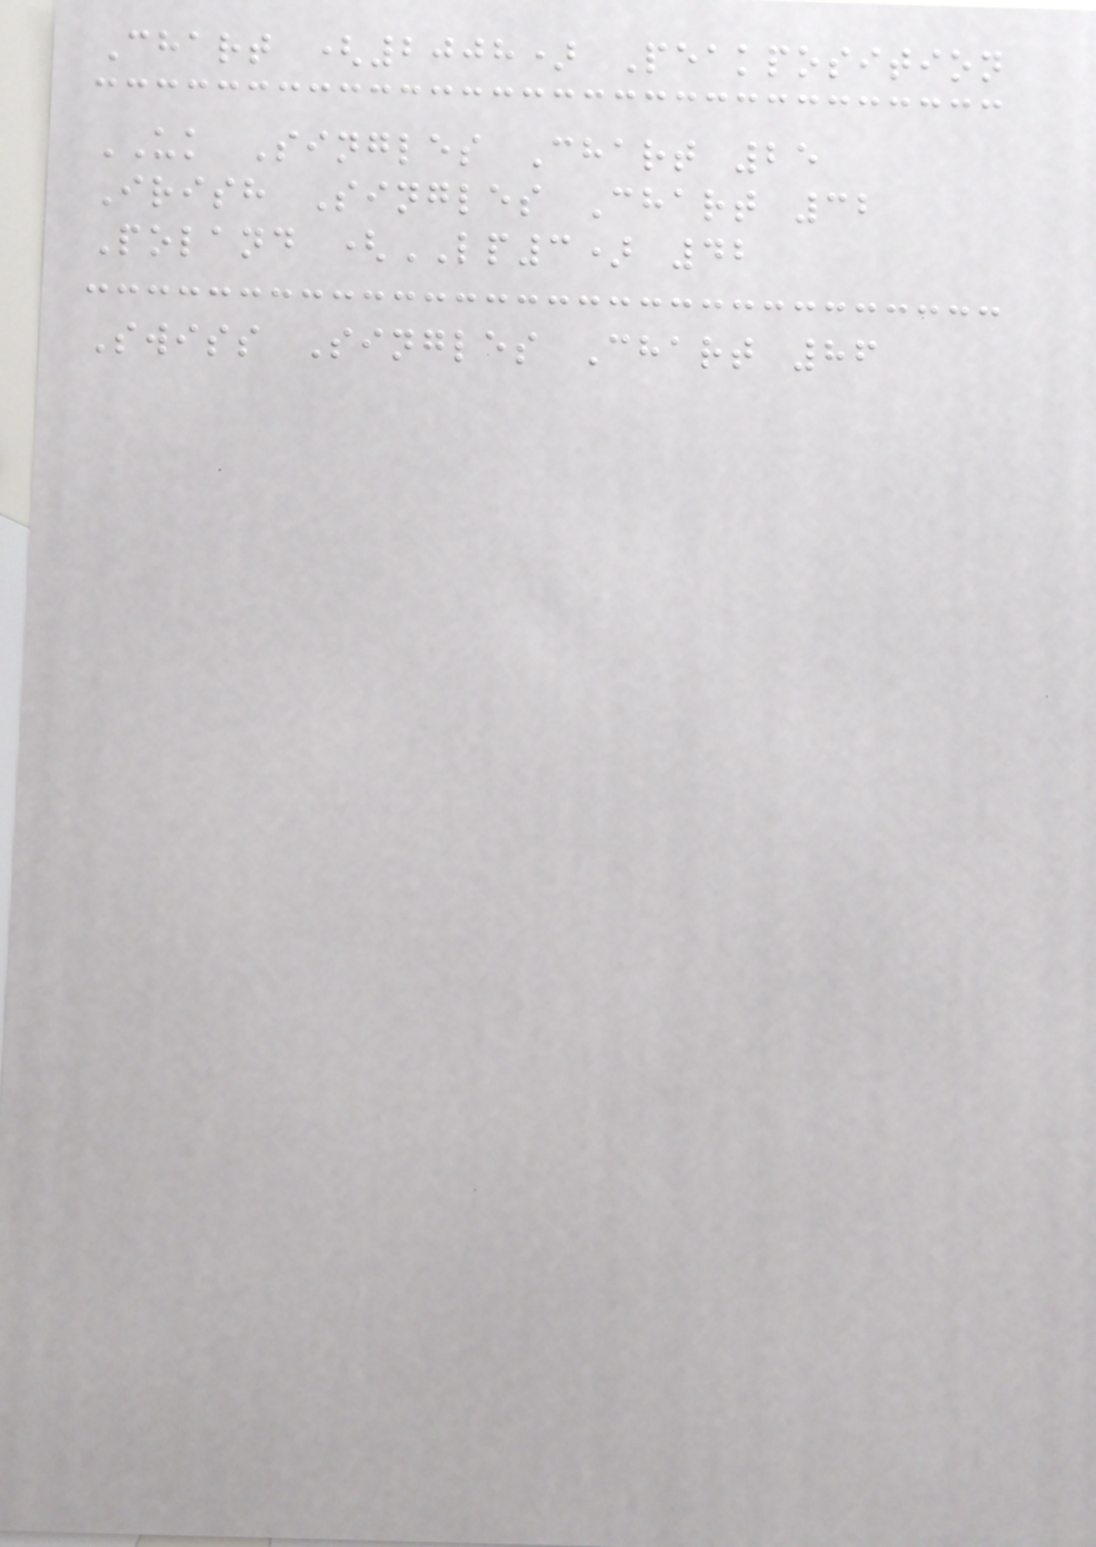Chart (2008) Peakposition
UK Singles Chart 25
Irish Singles Chart 32
Poland (LP3) 42
Swiss Singles Chart 86
